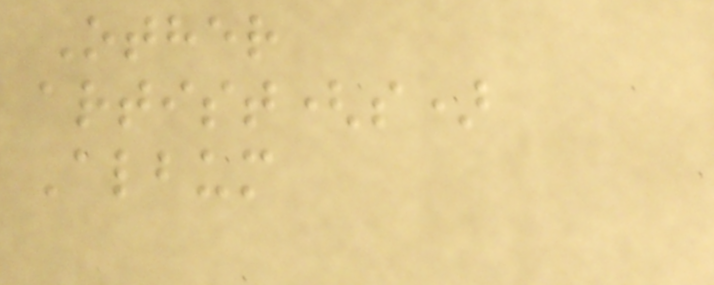Other
artist(s)
Album
